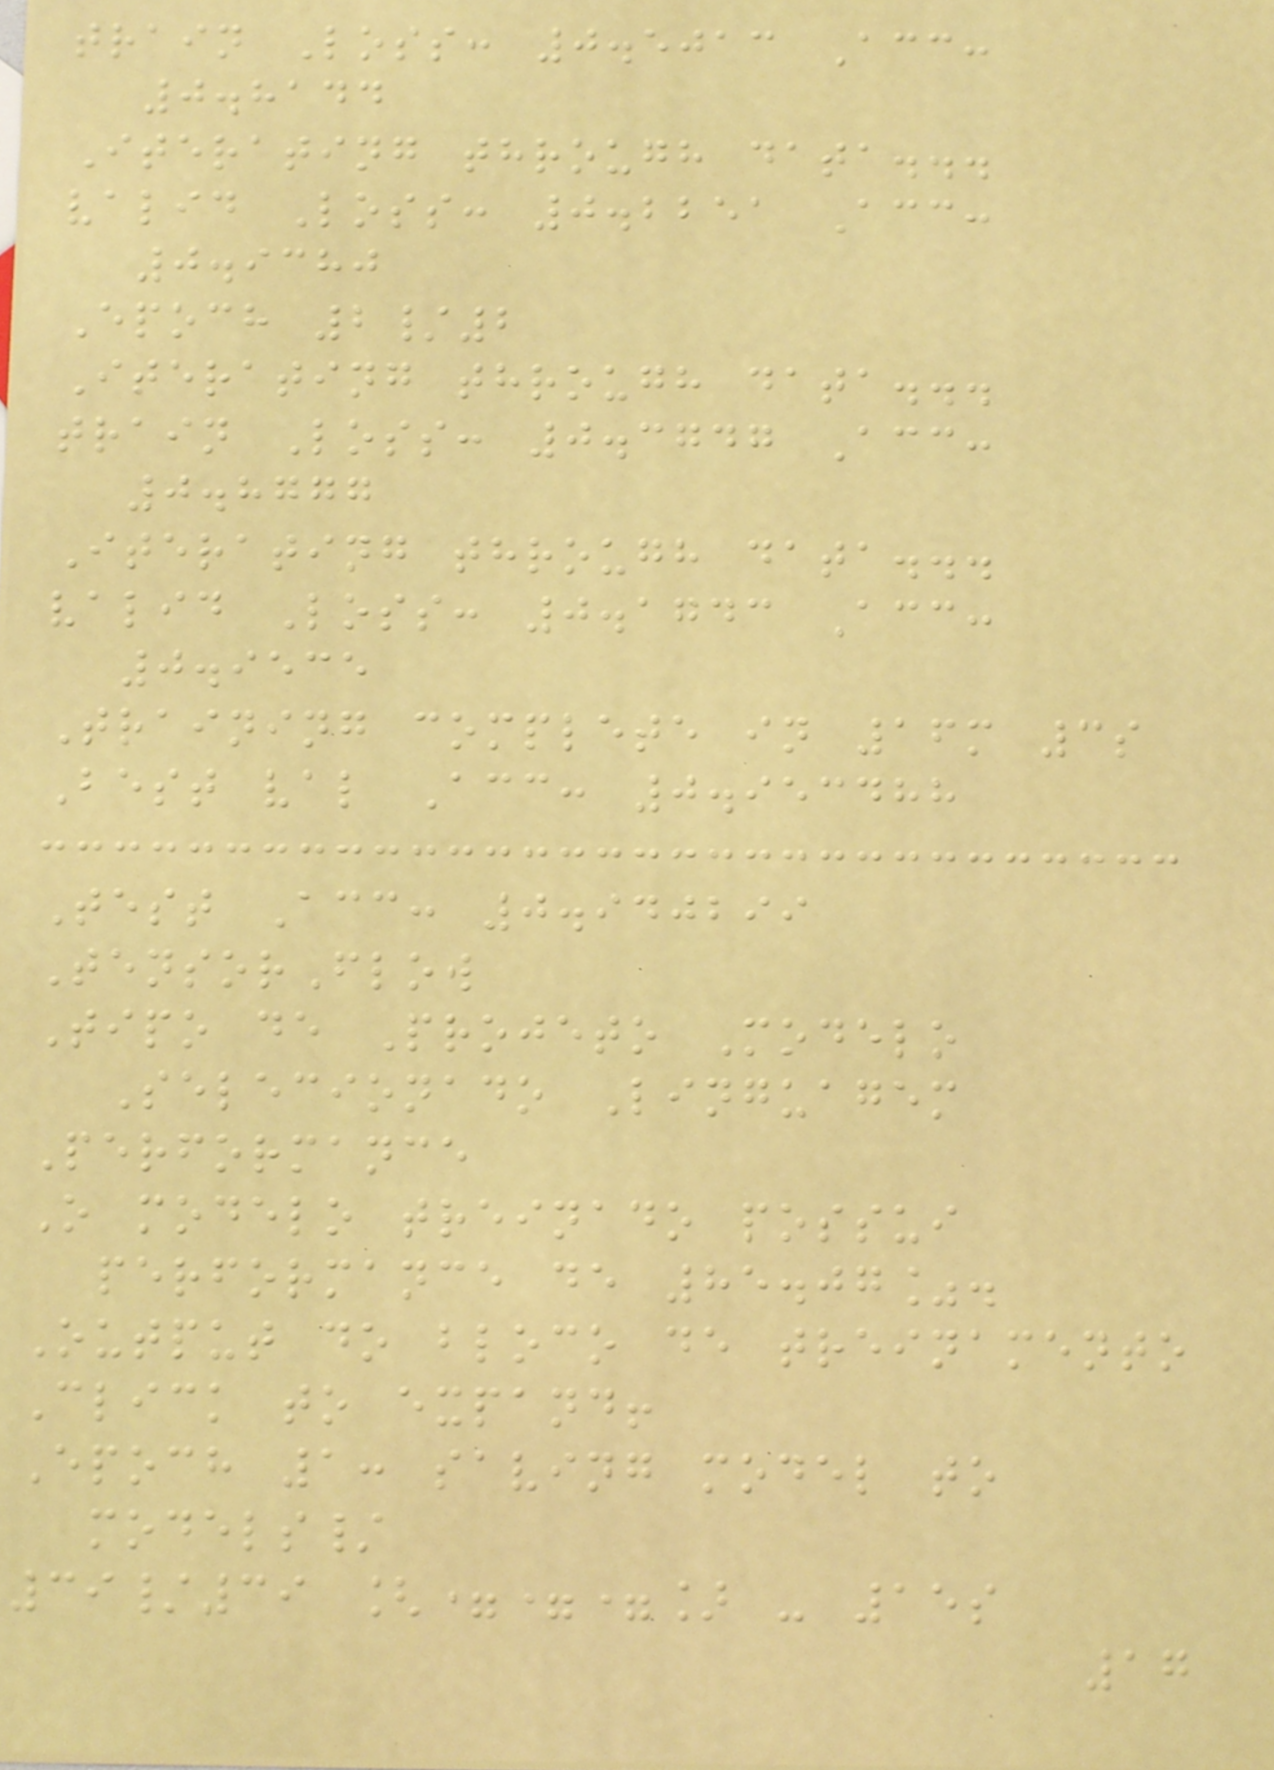train Loss: 0.5013 Acc:
0.8144
Iterating through data...
valid Loss: 0.2251 Acc:
0.9380
Epoch 2/2
Iterating through data...
train Loss: 0.3747 Acc:
0.8777
Iterating through data...
valid Loss: 0.1743 Acc:
0.9535
Training complete in 16m 3s
Best val Acc: 0.953488
Test Acc: 0.940299
TensorFlow
Tipo de Projeto Modelo
Selecionado Linguagem
Performance
O modelo treinado possui
performance de 85.07%.
Output do bloco de treinamento
Click to expand!
Epoch 1: saving model to
models/
39/39 [===] - 15s
17
